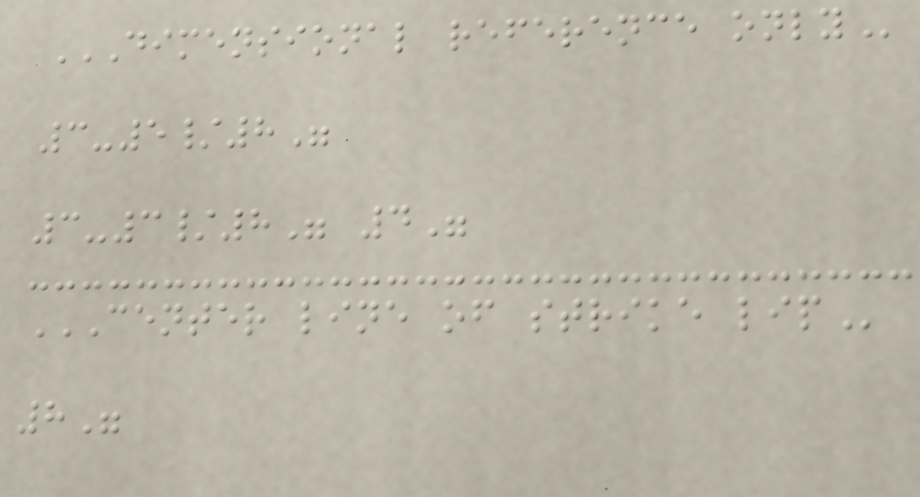DIMENSIONAL REFERENCE ONLY
3-5/8"
3-3/8" 4"
CENTER LINE OF STRIKE LIP
8"
